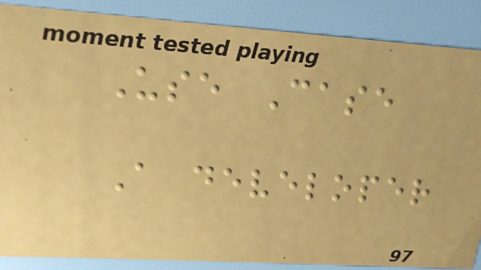Use Case
A developer
